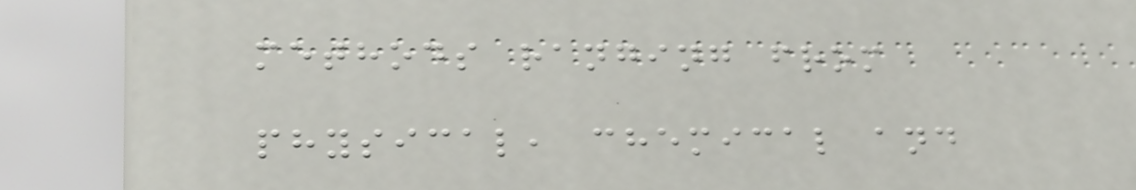methods ranging from
physical, chemical and
